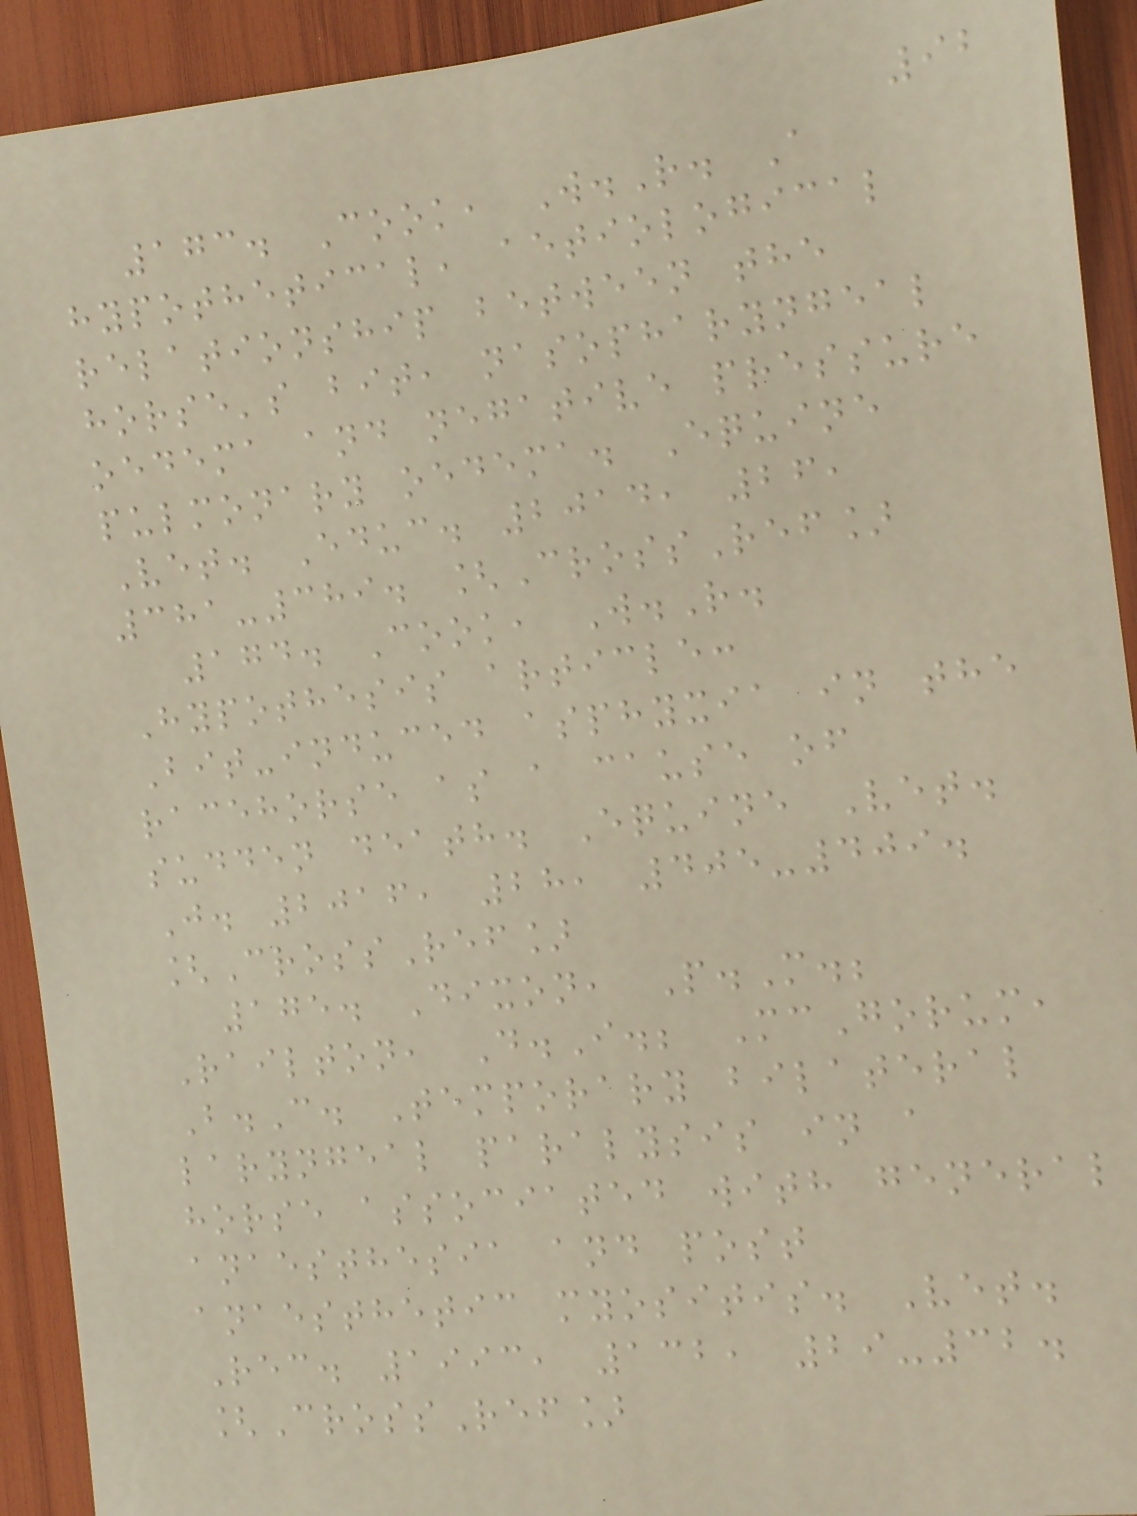92
173. Cook, W.R. A
hypothetical, aetiological
relationship between the
horse's bit, nasopharyngeal
oedema and negative pressure
pulmonary oedema. Equine
Vet. Educ. 2014, 26,
381-389. [CrossRef]
174. Cook, W.R.
Hypothesis article:
Bit-induced asphyxia in the
racehorse as a cause of
sudden death. Equine Vet.
J. 2016, 28, 405-409.
[CrossRef]
175. Dixon, P.M.;
Railton, D.I.; McGorum,
B.C. Temporary bilateral
laryngeal paralysis in a
horse associated with general
anaesthesia and post
anaesthetic myositis. Vet.
Rec. 1993, 132, 29-32.
[CrossRef]
